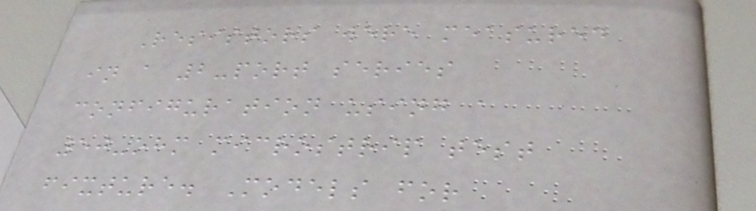Resistors were measured
in a 2-port series
configuration using a
50-ohm microstrip test
fixture. Models for
